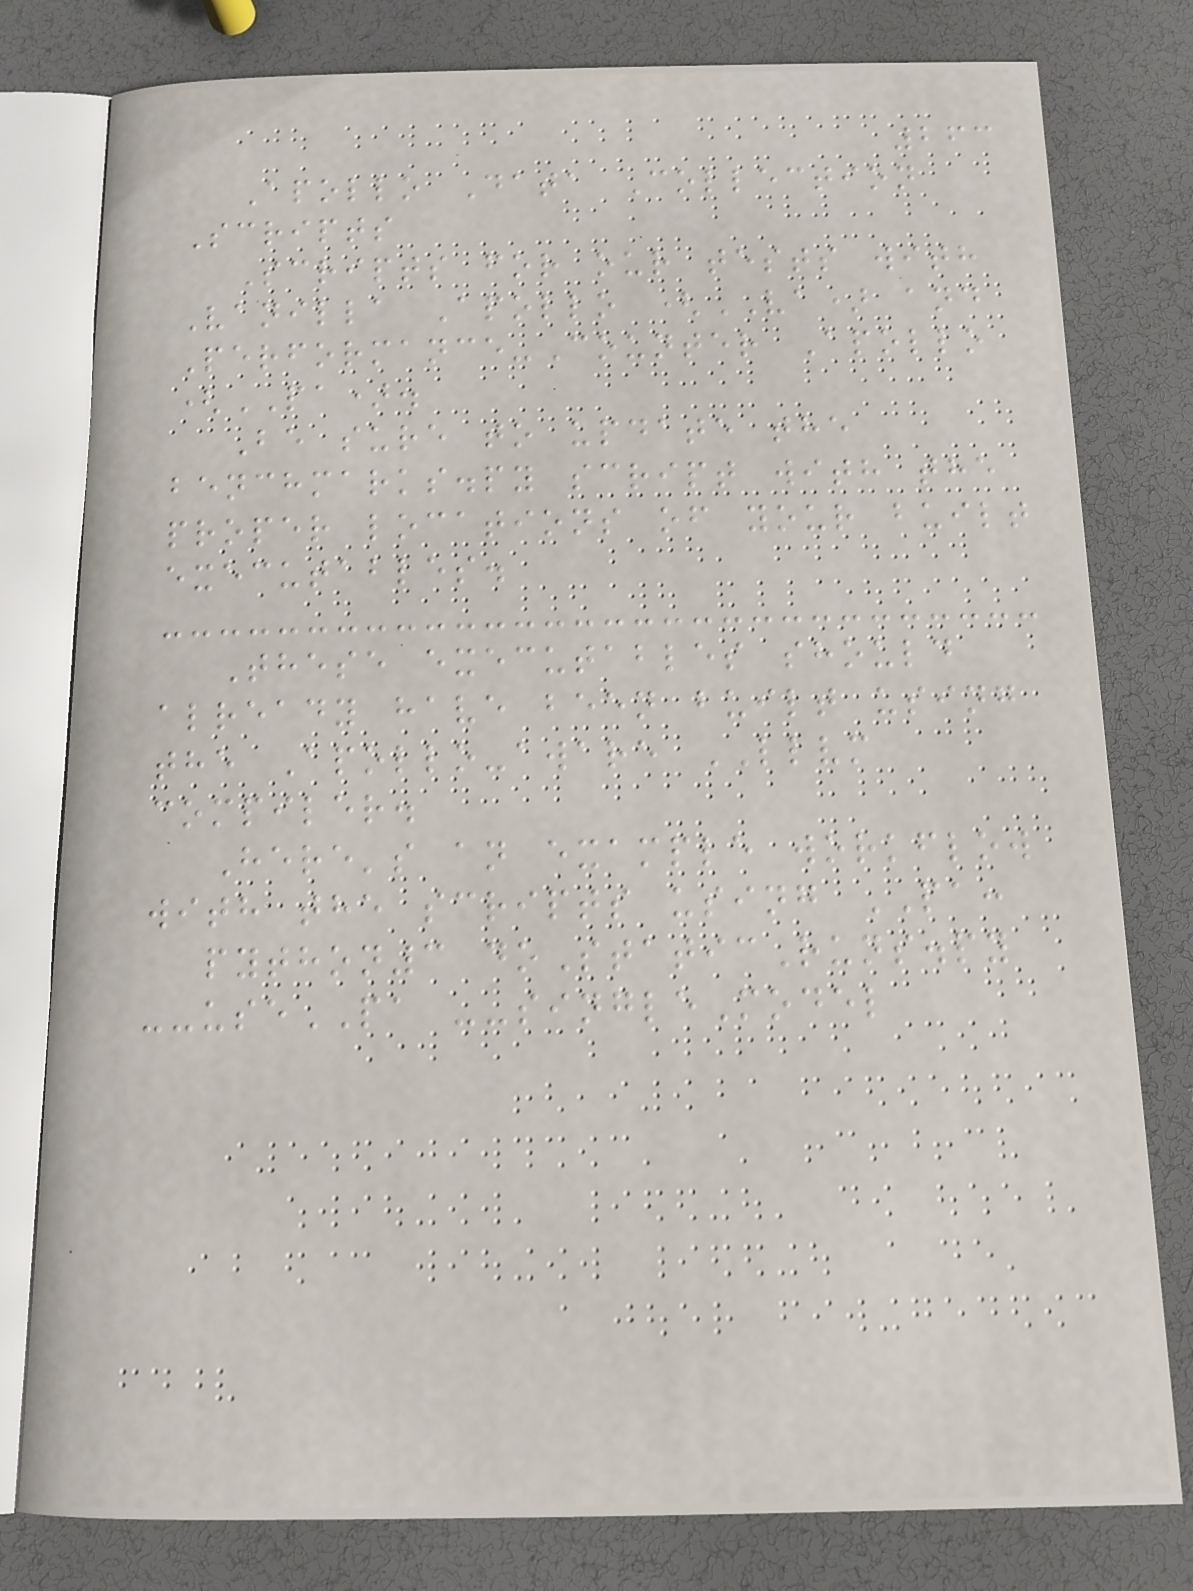263
Apollo Data Collection
Scripts
Scripts for our tests with
Vanilla Apollo (VA) and
Performance-Counter Apollo
(PA).
Be sure to update the
benchmarks.py script with the
proper locations of your built
executables.
These executables should
already have been built using
the Apollo-aware LLVM
compiler.
Here's an example workflow
with the scripts using PA:
python3 doStaticRuns.py
--usePA --singleModel
